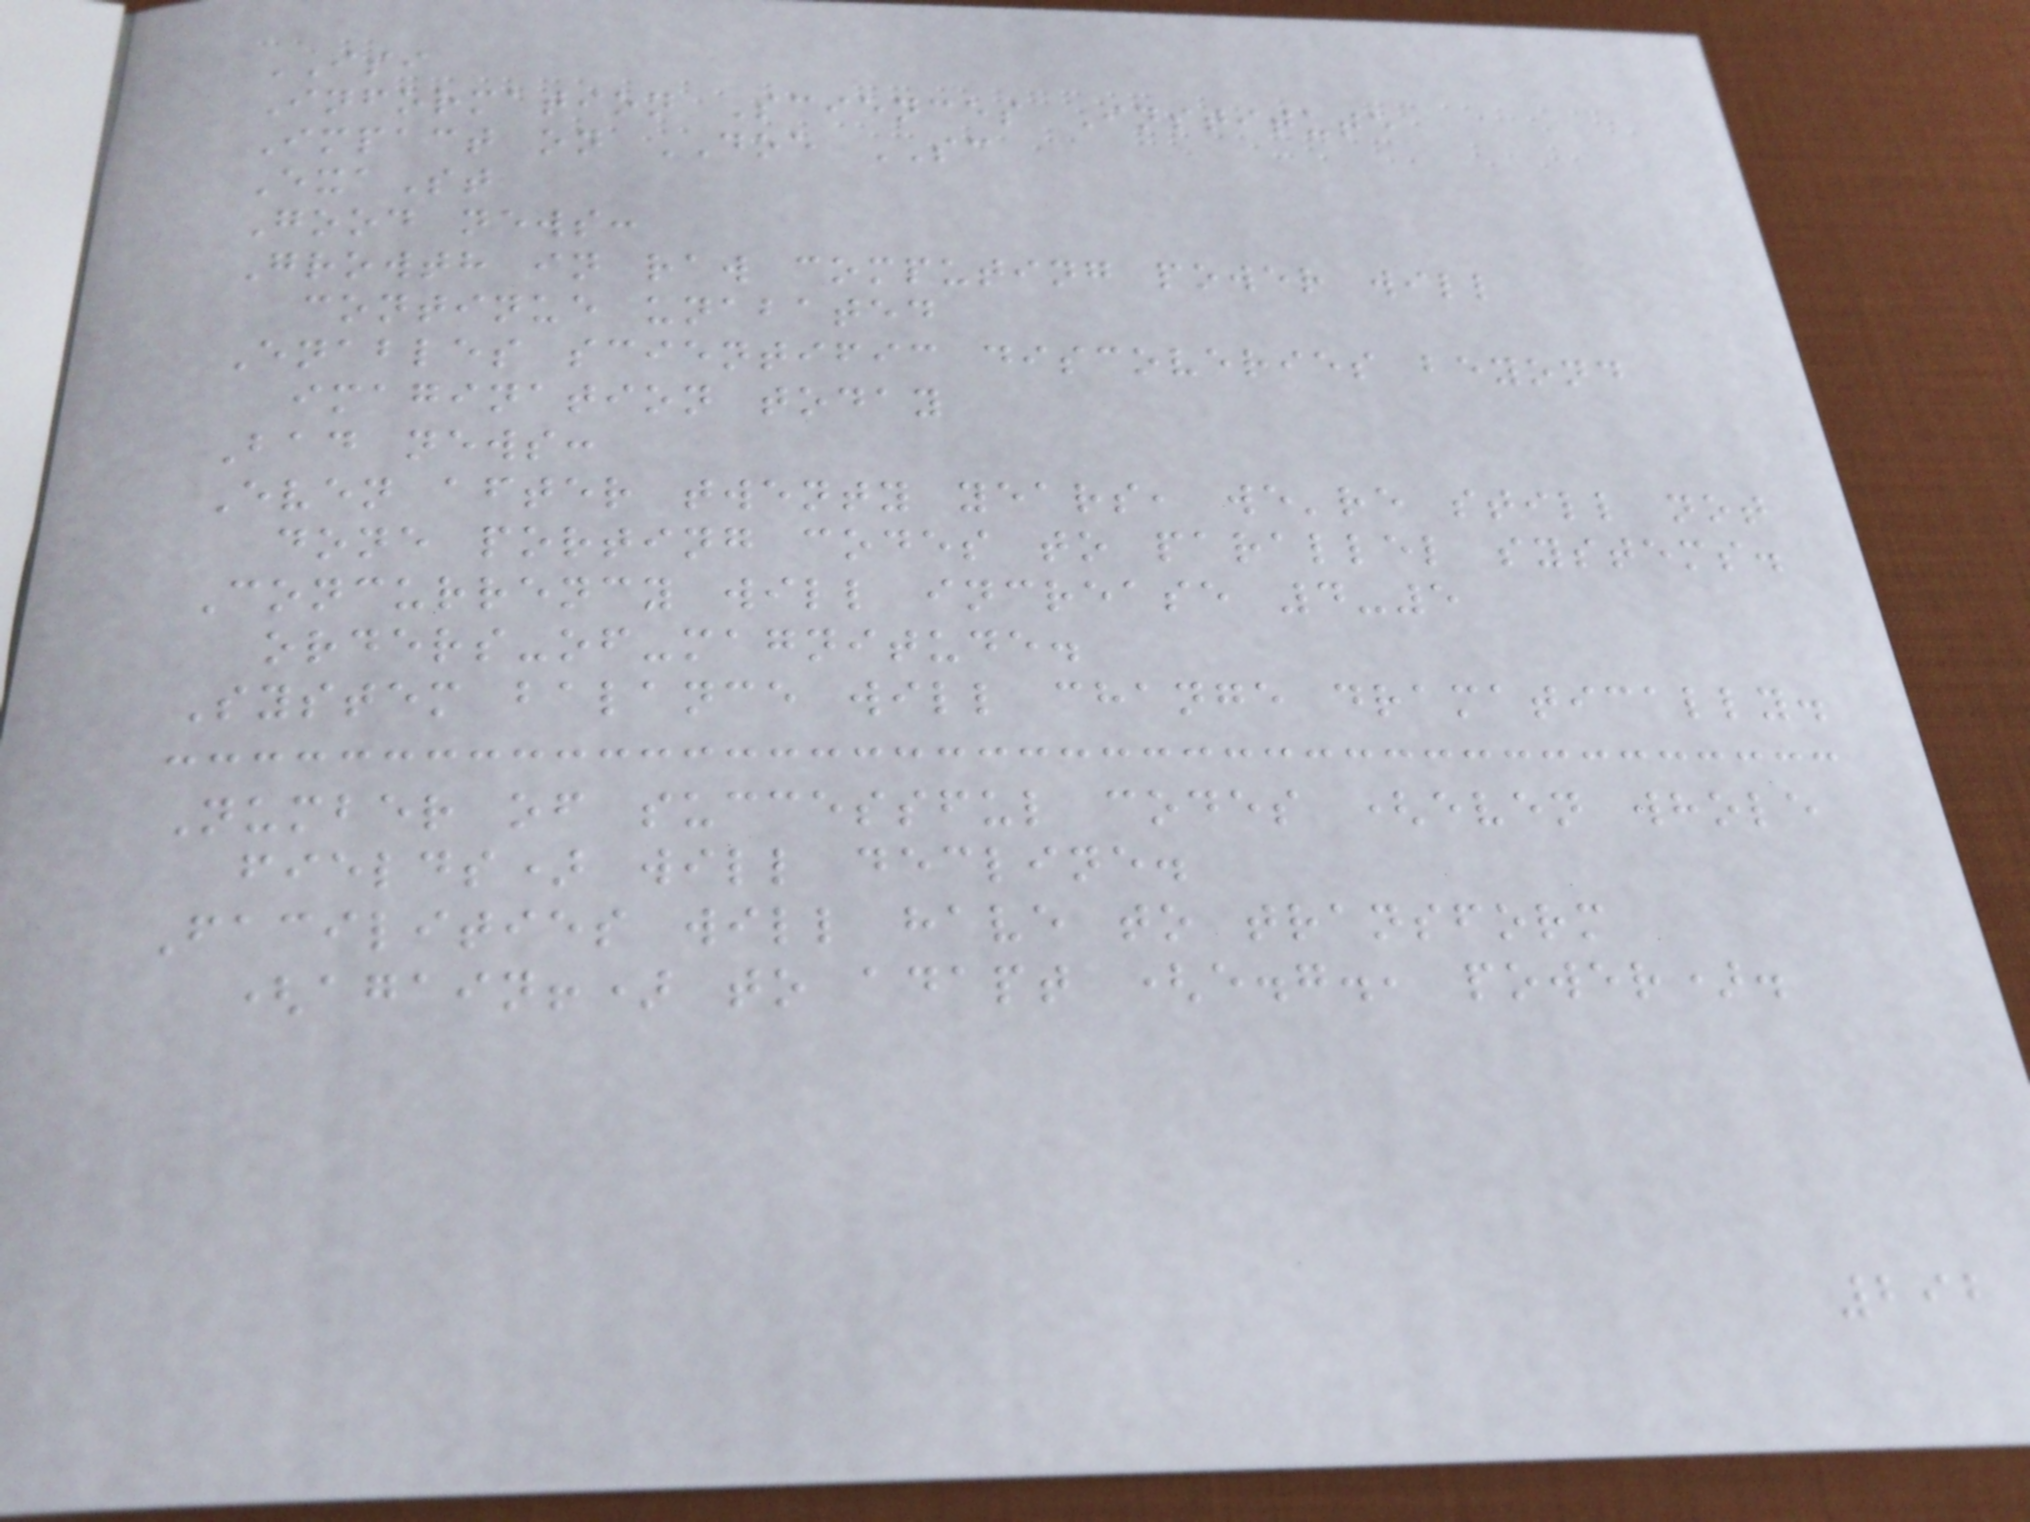ISI
Information Sciences Institute
Impact on DOE SC
ExaSt
Good news:
Growth in raw computing power will
continue unabated
Enables scientific discoveries beyond
imagination today
Bad news:
Even after twenty years, we're still not
done porting codes to parallel systems.
Concurrency will increase 4-5
orders-of-magnitude.
System balance will change dramatically.
Number of successful codes (even whole
fields) will decline.
Facilities will have to transform
(again!) to adapt (e.g., power).
292
